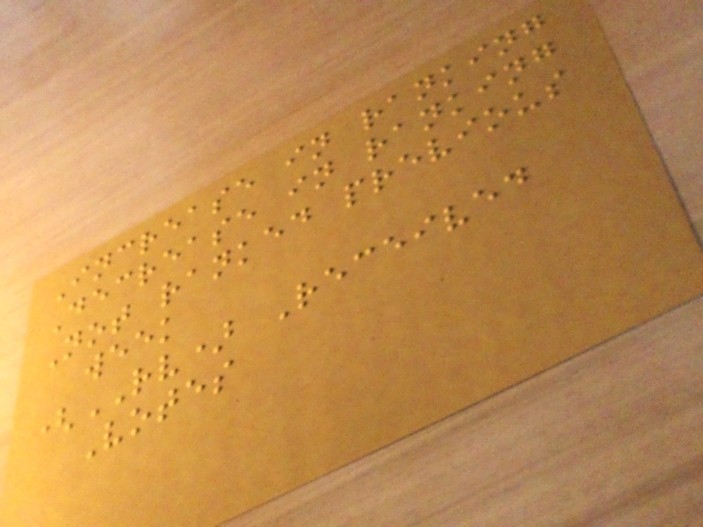Increase in ranking
Decrease in ranking
Not ranked previous
week
(RV) Received
Votes
